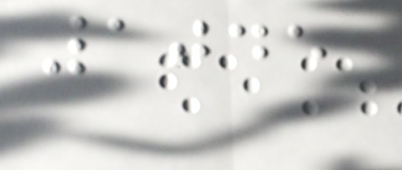1045
